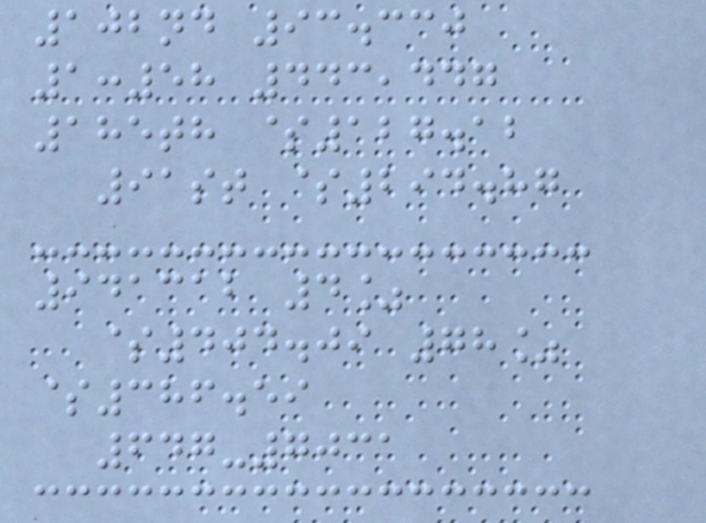102nd 93.330
1:58 443,447
185th $127.12
91st $294.87
941312 4%
$404.09 78%
$386.59
647-7031
